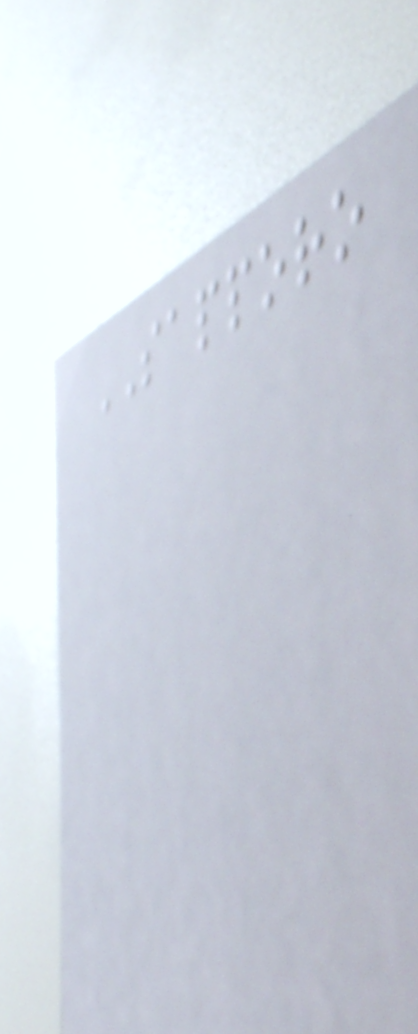SAPPORO
